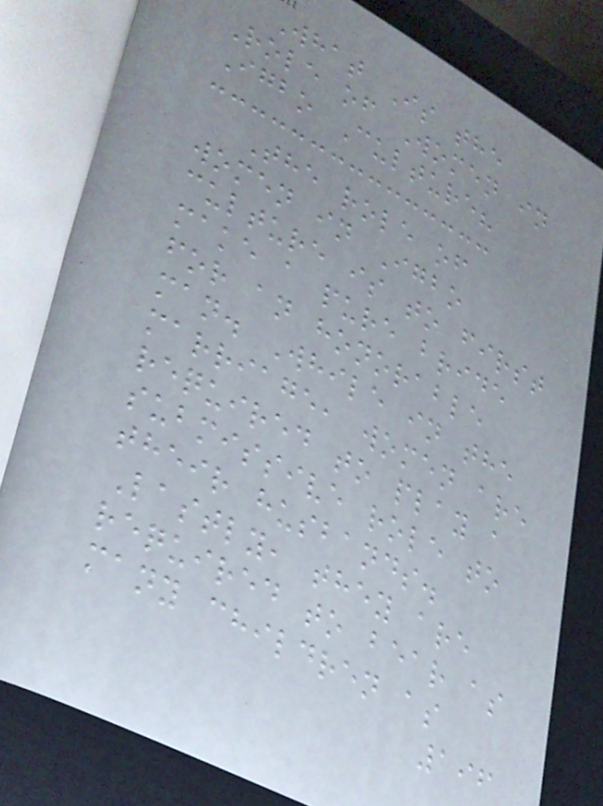What Is the
Role of Women in
Igbo Culture?
The role of
women in Igbo
culture is to first
make a pure bride
for an honorable
man. While in the
marriage, women are
required to play a
submissive role to
their husbands.
Lastly, they are
required to bear as
many children as
196
